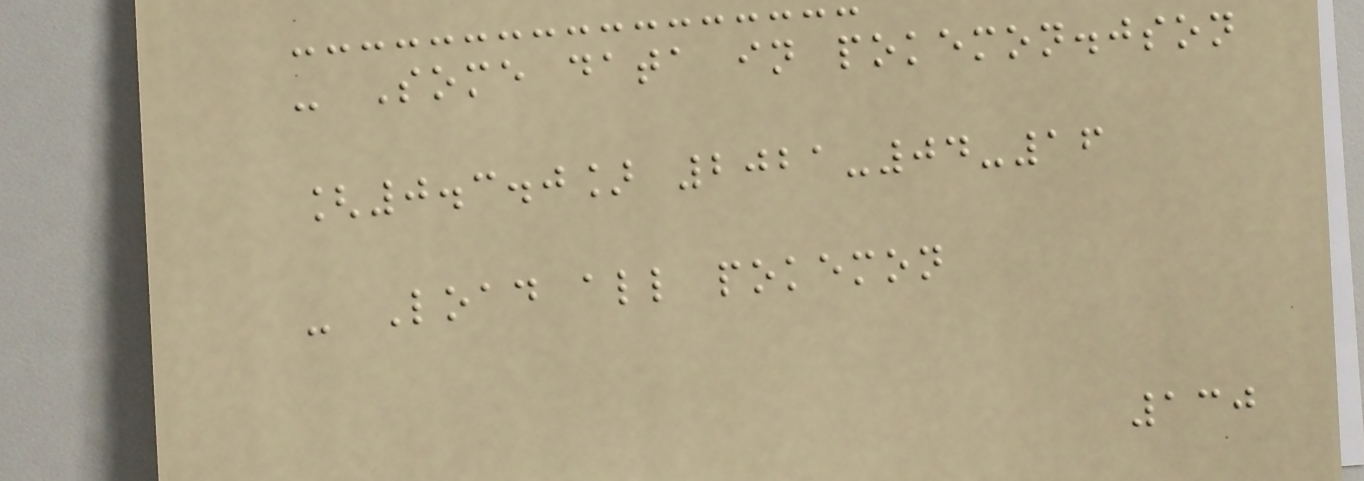- Some data in pokemon.json
[0.3.0] 2021-04-16
- Load all pokemon
130
